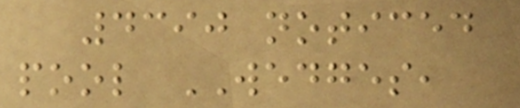4390 noticed
pool WEDGES,
